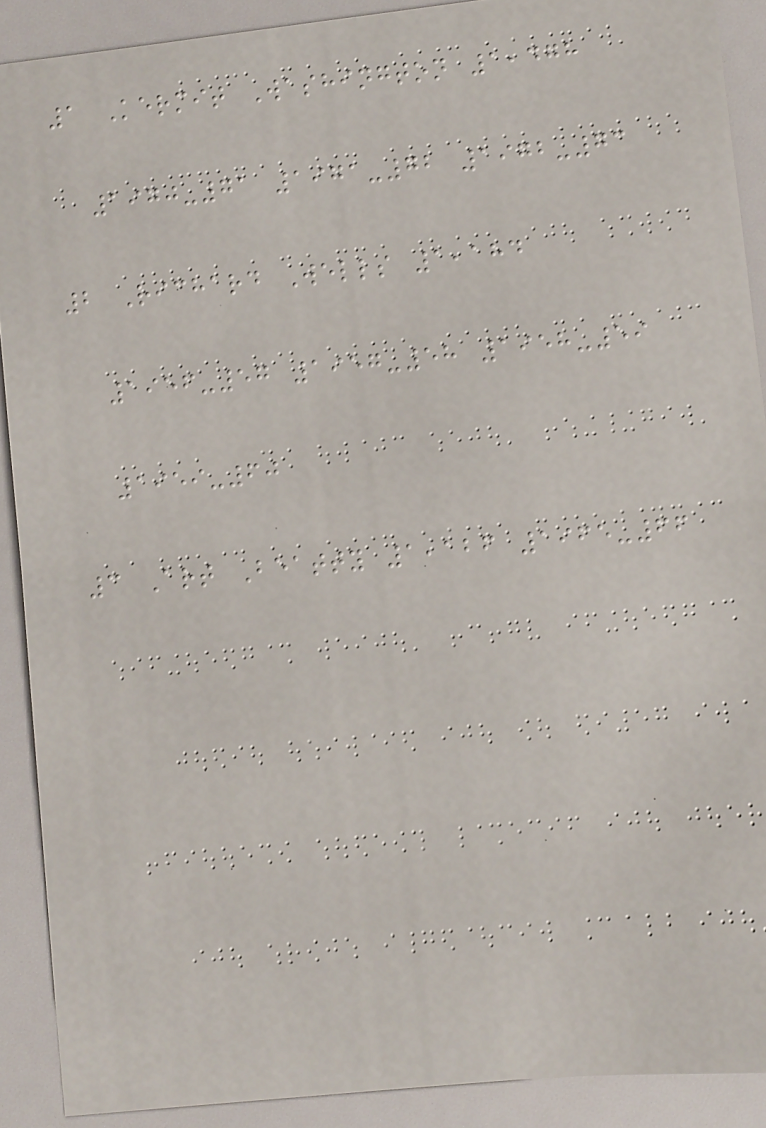1 Kermit Washington 1,478
1970-71 1971-72 1972-73
2 Richard Wells 1,184
1956-57 1957-58 1958-59
1959-60
3 Art Beatty 1,126 1965-66
